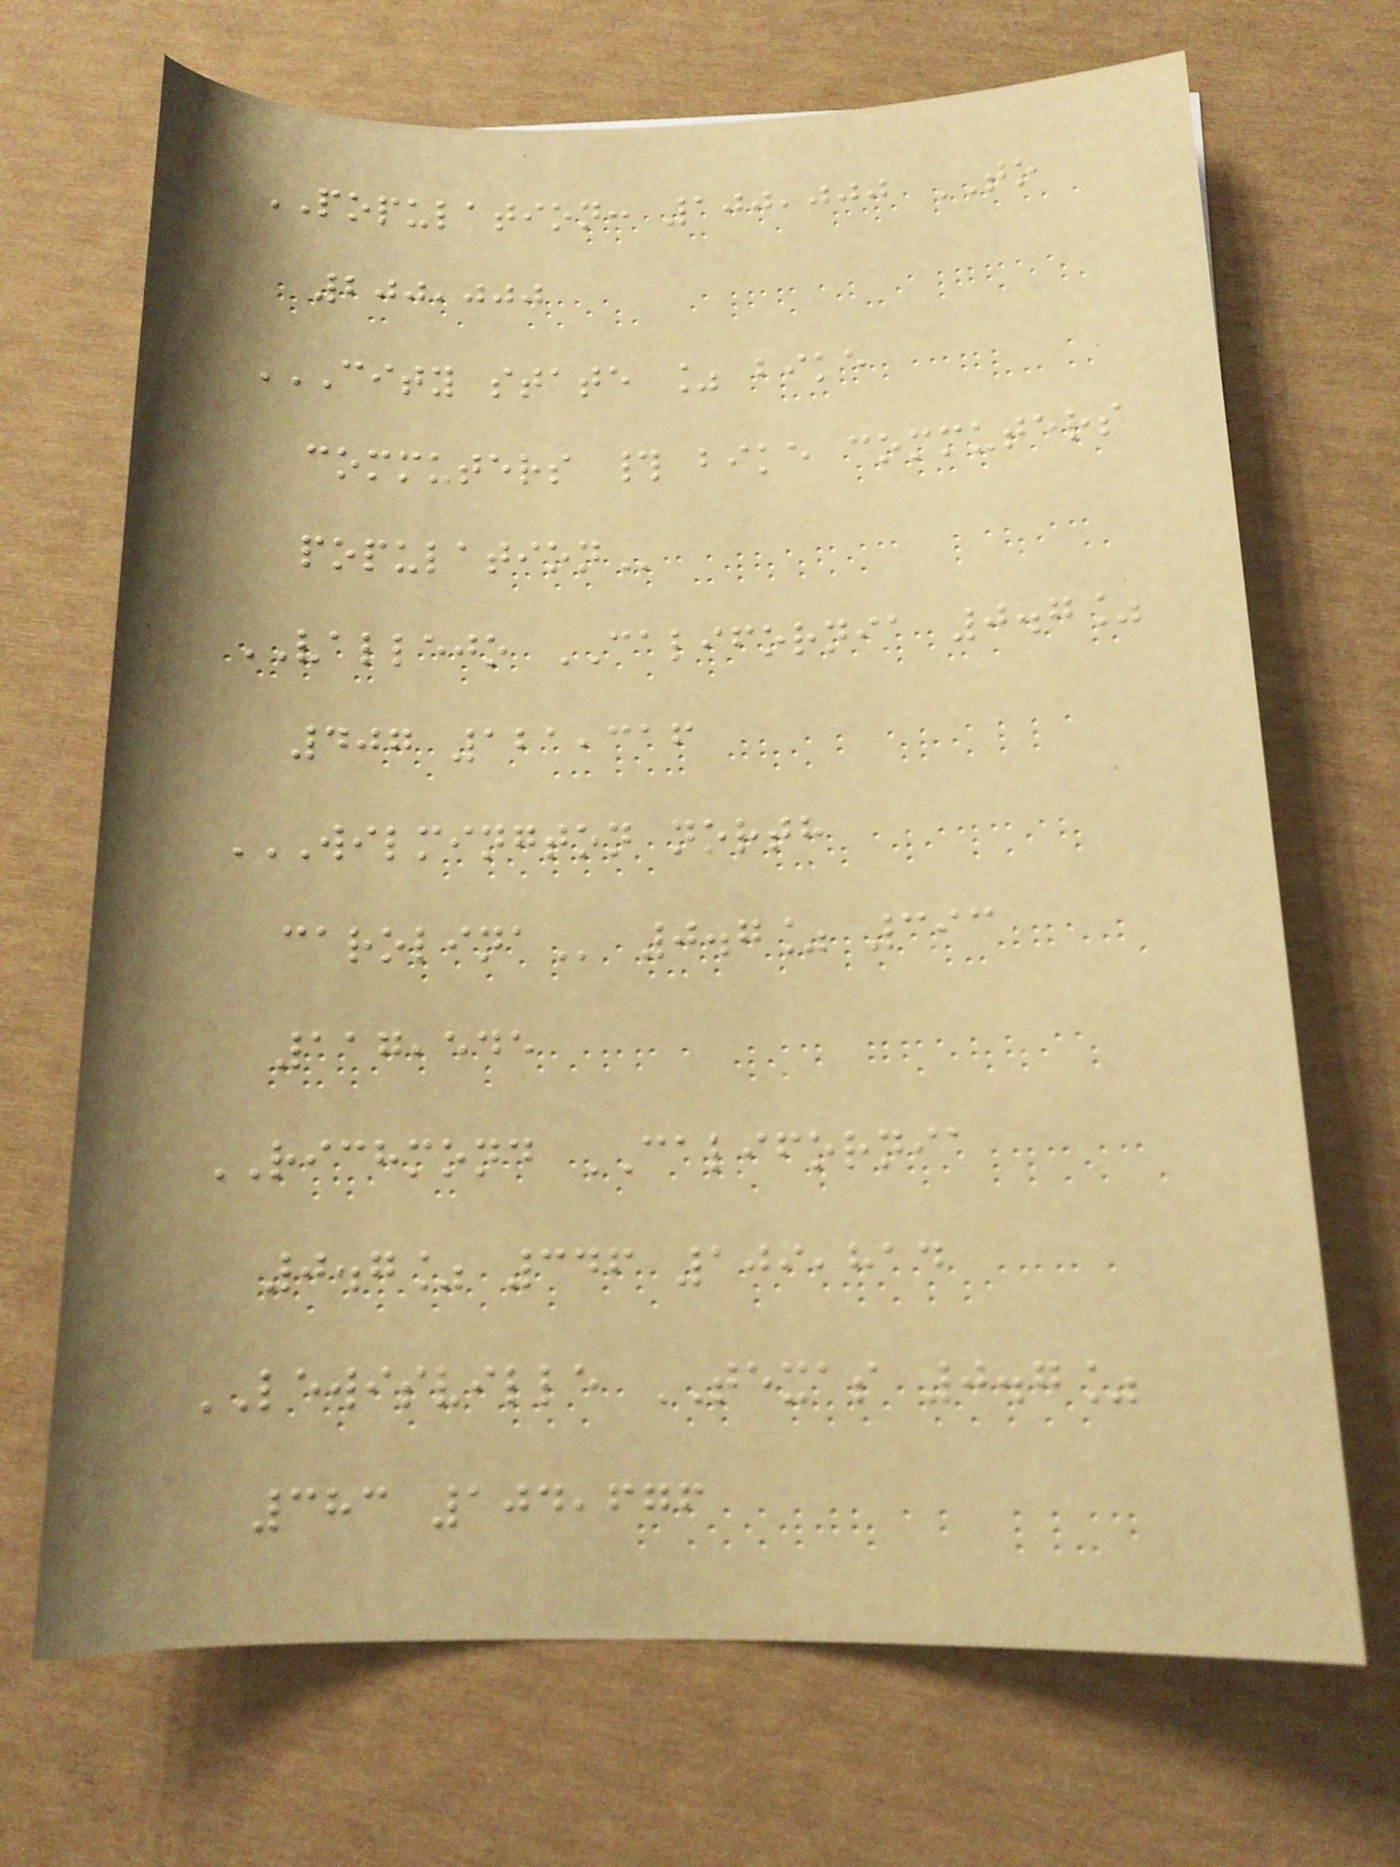POPULATION: 100,000 TO
200,000
CITY STATE % BIKE
COMMUTERS # BIKE COMMUTERS
POPULATION
VALLEJO CALIFORNIA 0.7%
407 121,316
WILMINGTON NORTH
CAROLINA 0.7% 393
117,545
RICHMOND CALIFORNIA
0.7% 346 109,814
LEWISVILLE TEXAS 0.7%
383 104,676
